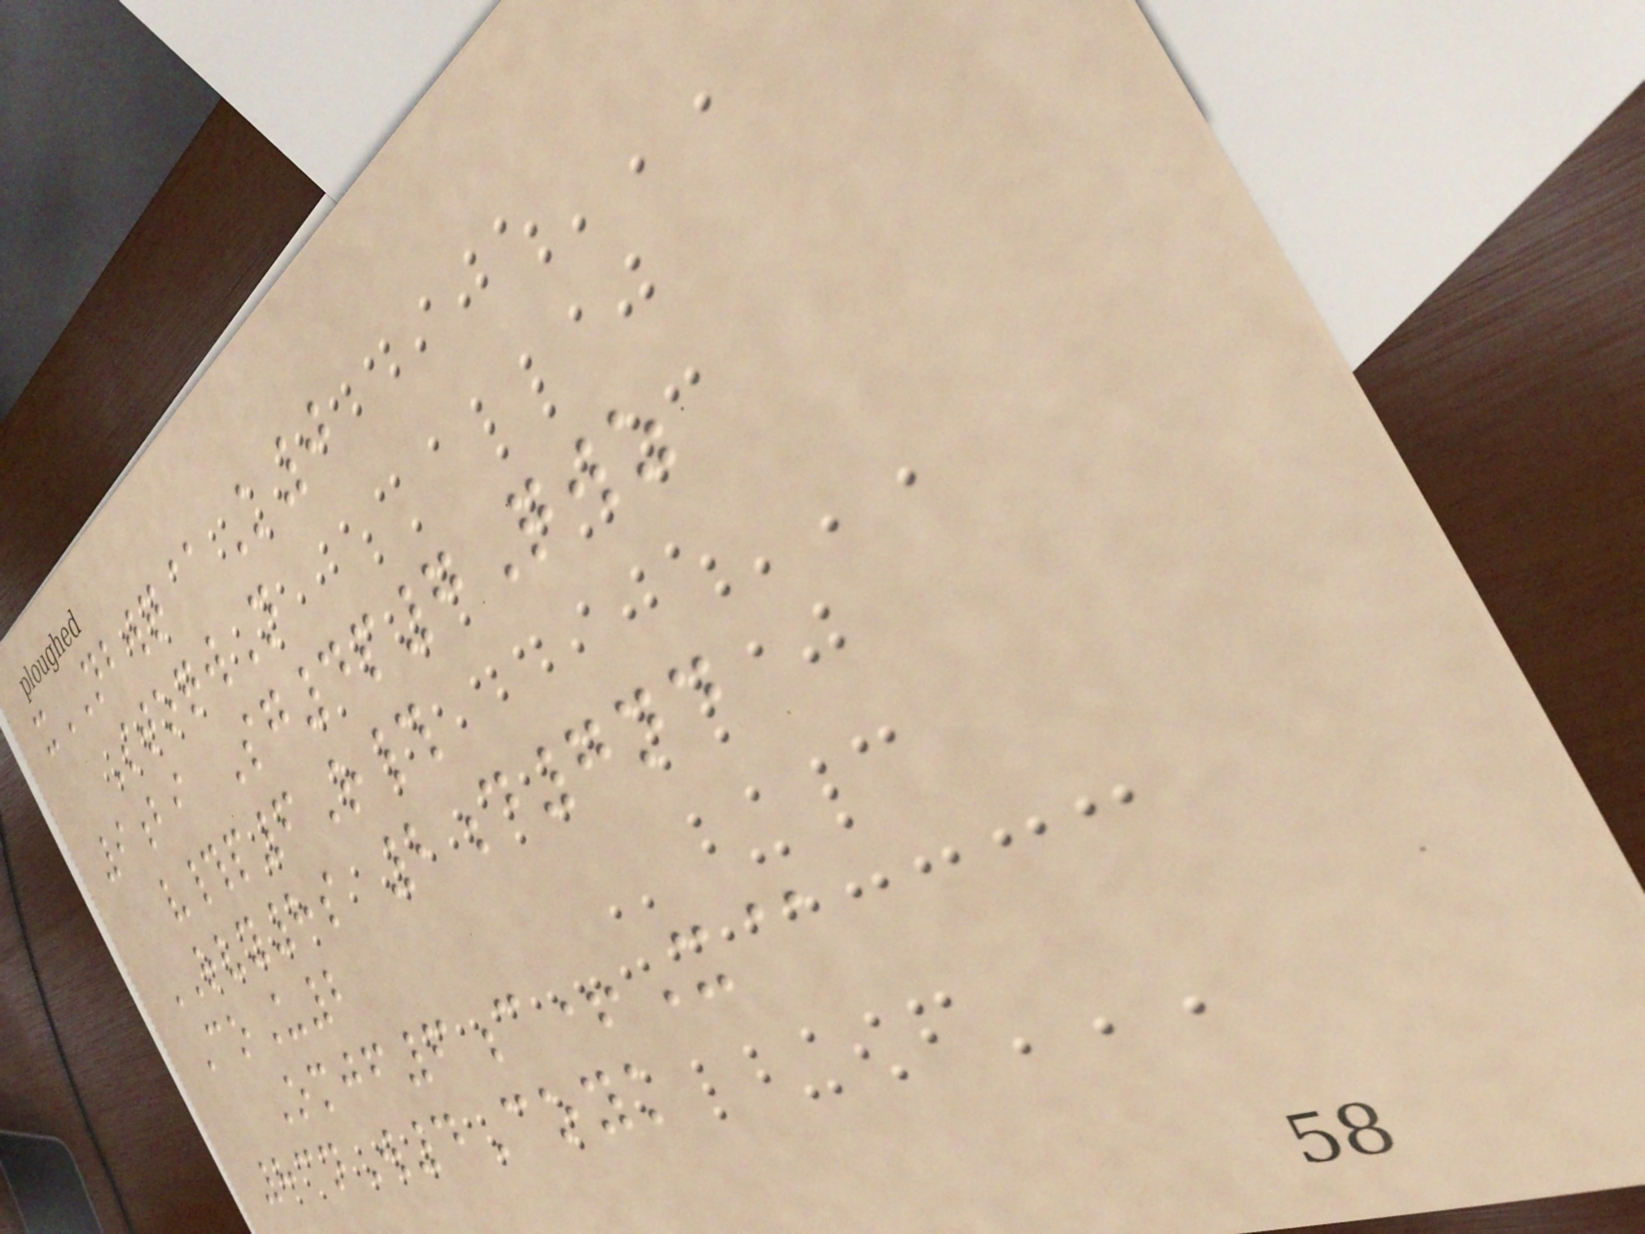xNBWQ@K0
StoqwN
9bi Sg4p7Qwz
v#p6R#
RVY8s 2d7nd
CoU2
Omjf6c+X@
83nW4Coyk
